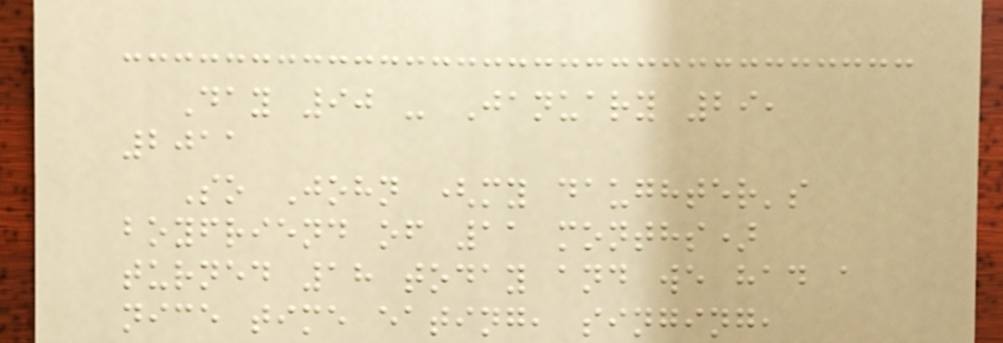Day 90 - January 29,
2011
So John (my daughter's
boyfriend of 11 months)
turned 18 today and we had a
nice time eating, singing,
